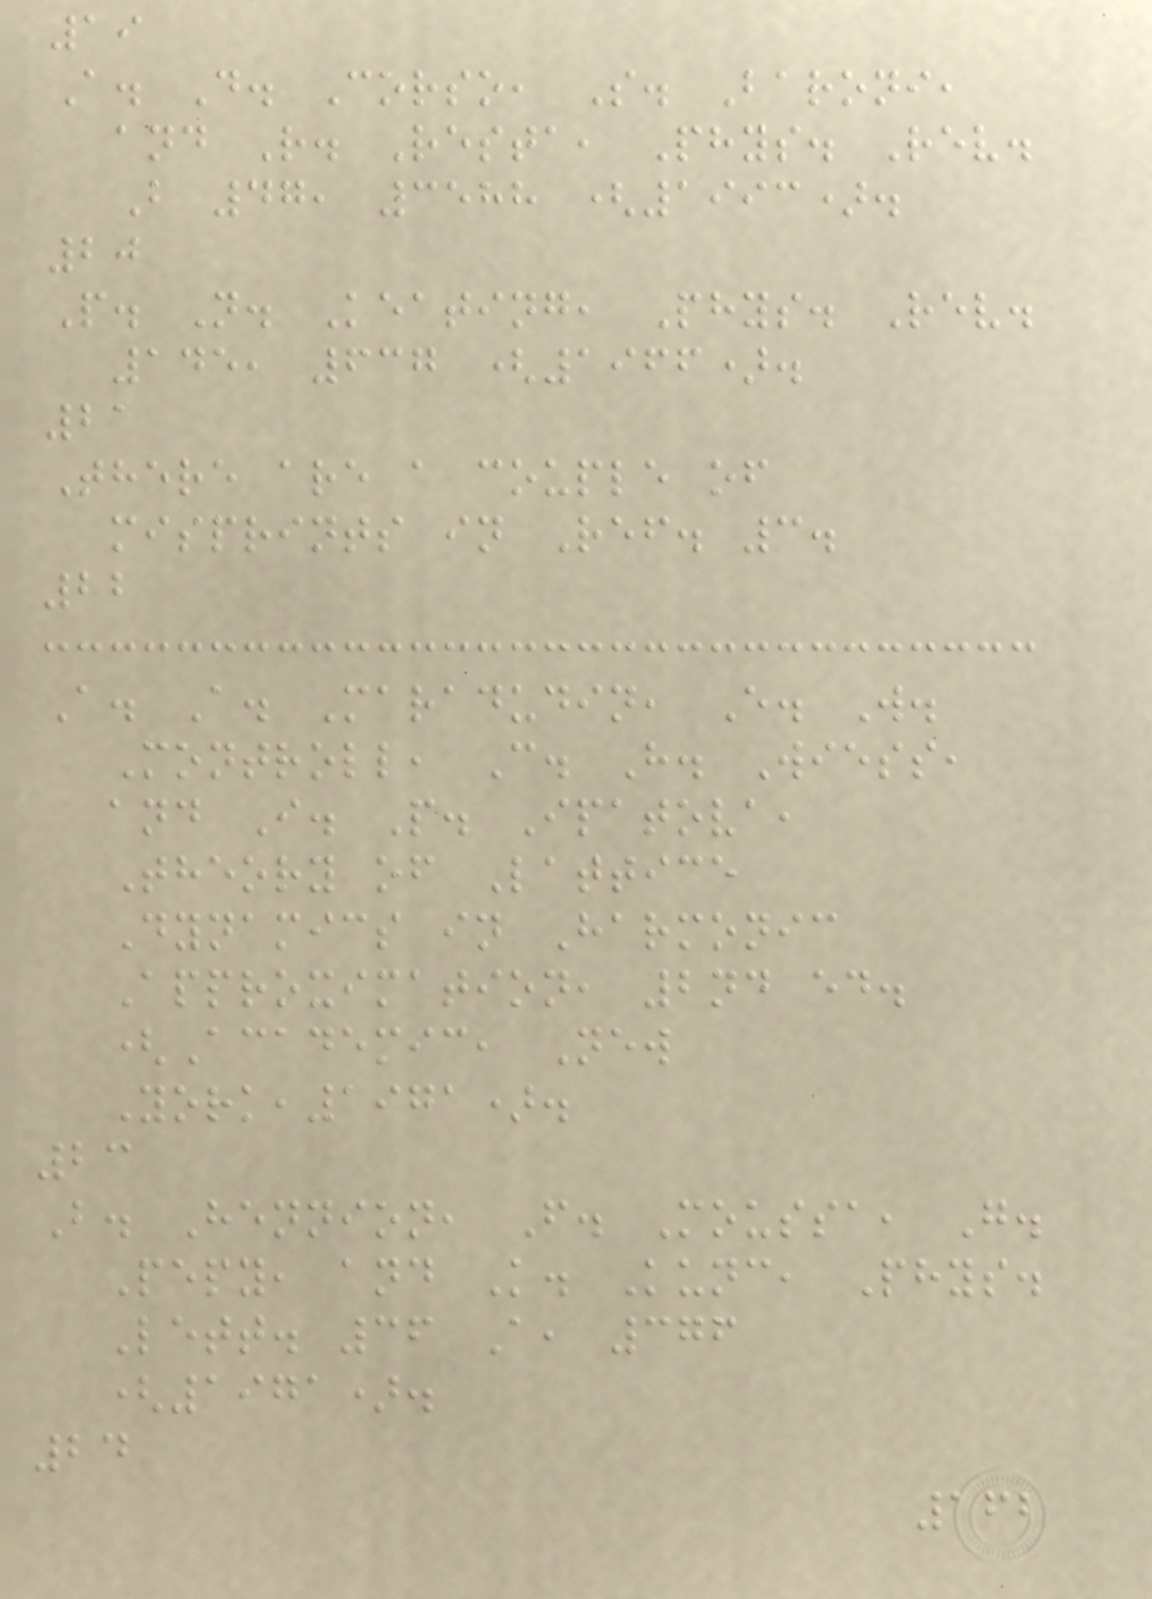19
A. D. Corso, S. Baroni,
and R. Resta, Phys. Rev.
B 47, 3588 (1993).
20
P. N. Keating, Phys. Rev.
145, 637 (1966).
21
There are a couple of
misprints in Ref. 3.
22
A. A. Maradudin, E. W.
Montroll, C. H. Wiess,
and I. P. Ipatova,
Theory of Lattice
Dynamics in Harmonic
Approximation, 2nd ed.
(Academic, New
York,1971).
23
B. Hennion, F. Moussa, G.
Pepy, and K. Kunc, Phys.
Lett. 36 A, 376
(1971).
24
162
